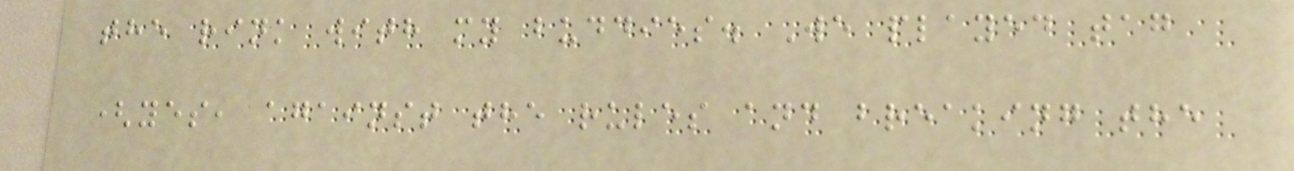the rink with my buddies. We played tag
(yes, against the rules and breaking the
